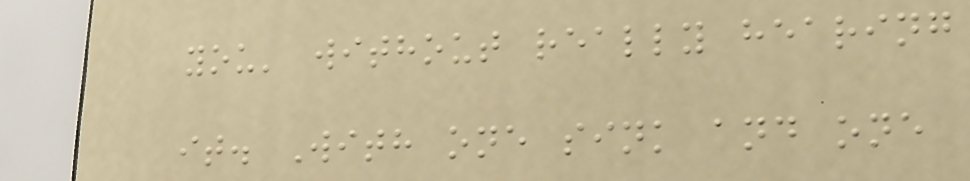you' without really hearing
it. With one sink and one
